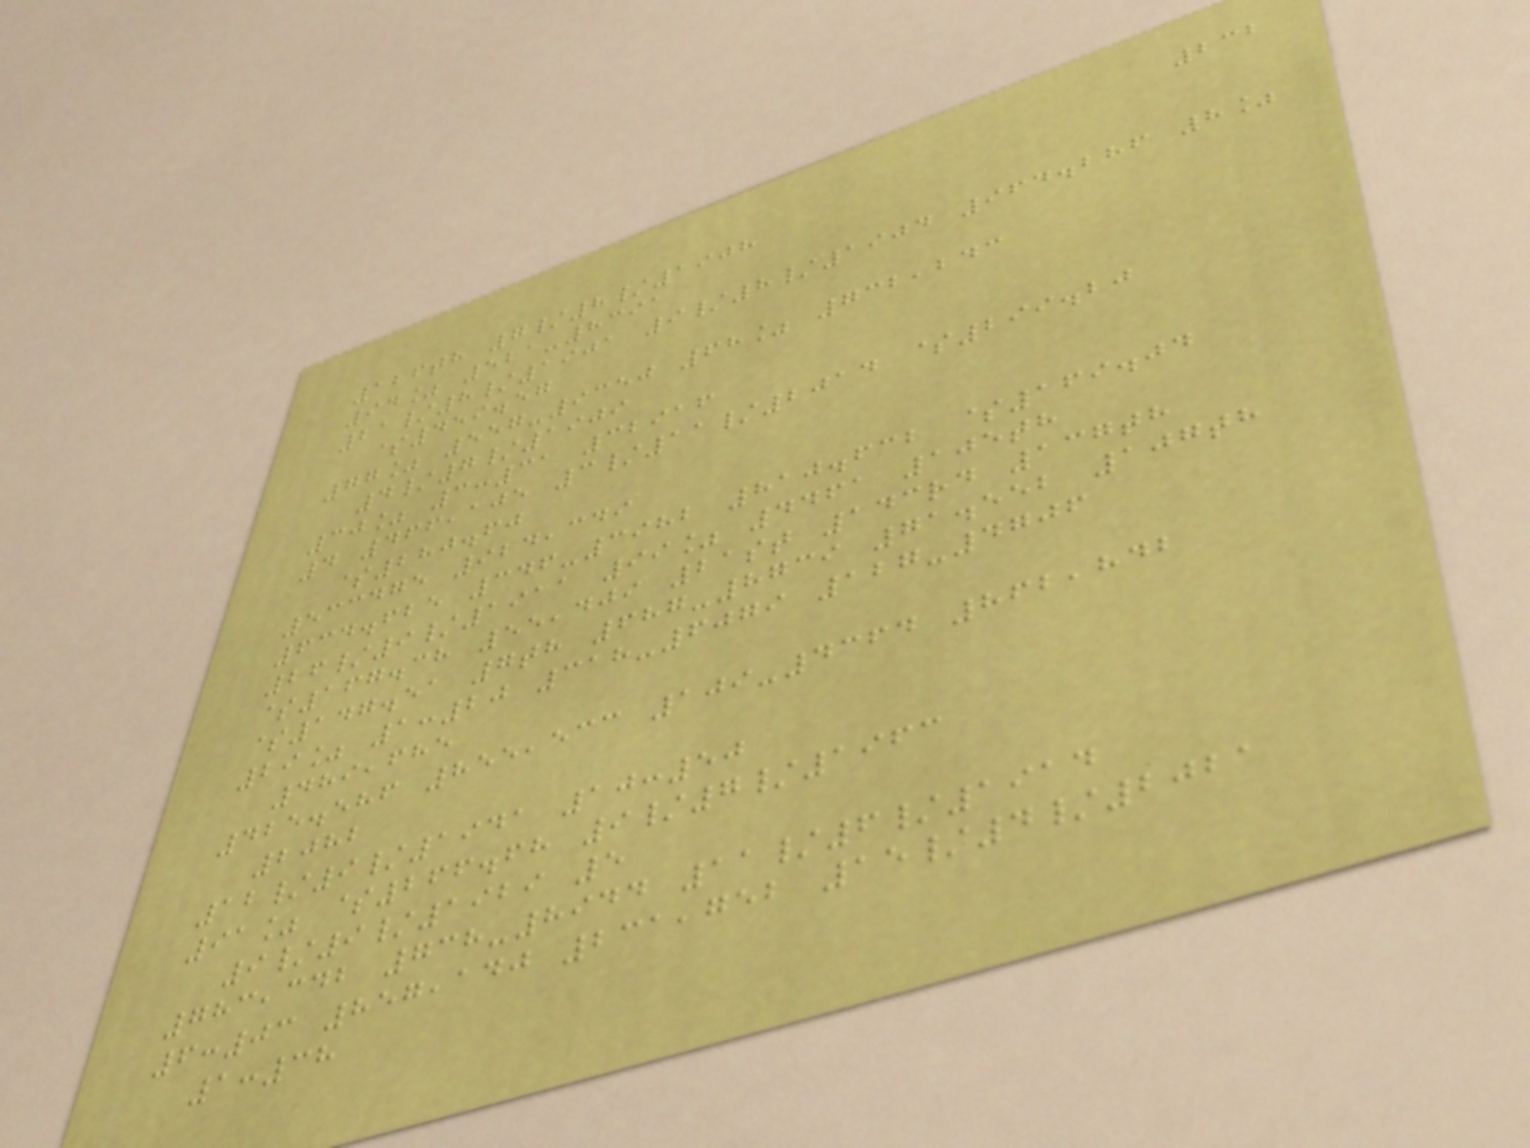232
126th 7/8/1908
94% 521-8391
21/8/1901 9/8/1904 964.286 8%
$459.57
77% 557-9350 68% 732,243
4/7/1909
30% 3:31 32916
4 466,105 3/11/2014 $299.20
$280.60
533475 924,349
634.625 346-3982 810.632 $169.04
26/9/1911 99% 4461 105th
$167.38 55,409 21st 143rd 137th
$147.51 7th 687-8739 71.552 107th
29% 1:20 318-6079 127-4706
489,685
425.586 855,533 109-4364 862,842
2082
12/9/1941 10:50
91% $266.68 9/7/1963
9/9/1929 5
783,342 738-8944 11/6/1914
6:03 857,140 231,752 15/4/2021
1:38
